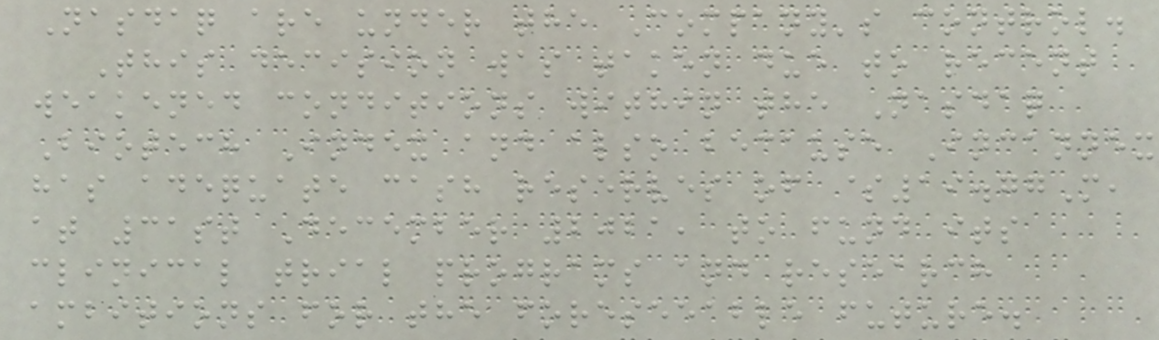Nasdaq are under the Company's control.
This decision was taken due to recent
weakened conditions within the Nasdaq
Biotech Index and also because Incannex
has adequate cash reserves of $19.77M,
at 31st December 2021, to fund its
clinical trial programs and research
ambitions for the foreseeable future.
